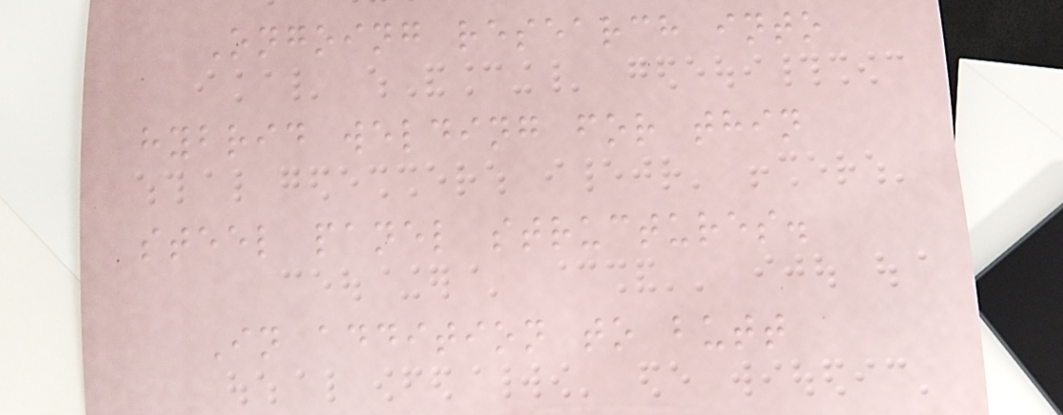Ongoing research into
hybrid welding for thin
steel panel structures.
In addition to butt
